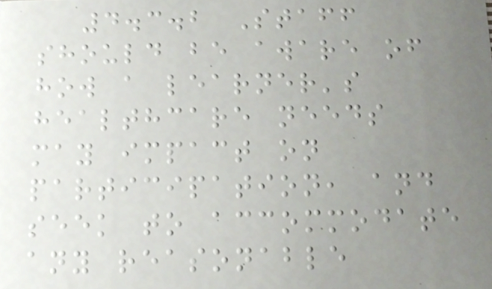4.3.2 Staff
should be aware of
how a learner's
healthcare needs
may impact on
participation, and
seek to accommodate
any reasonable
